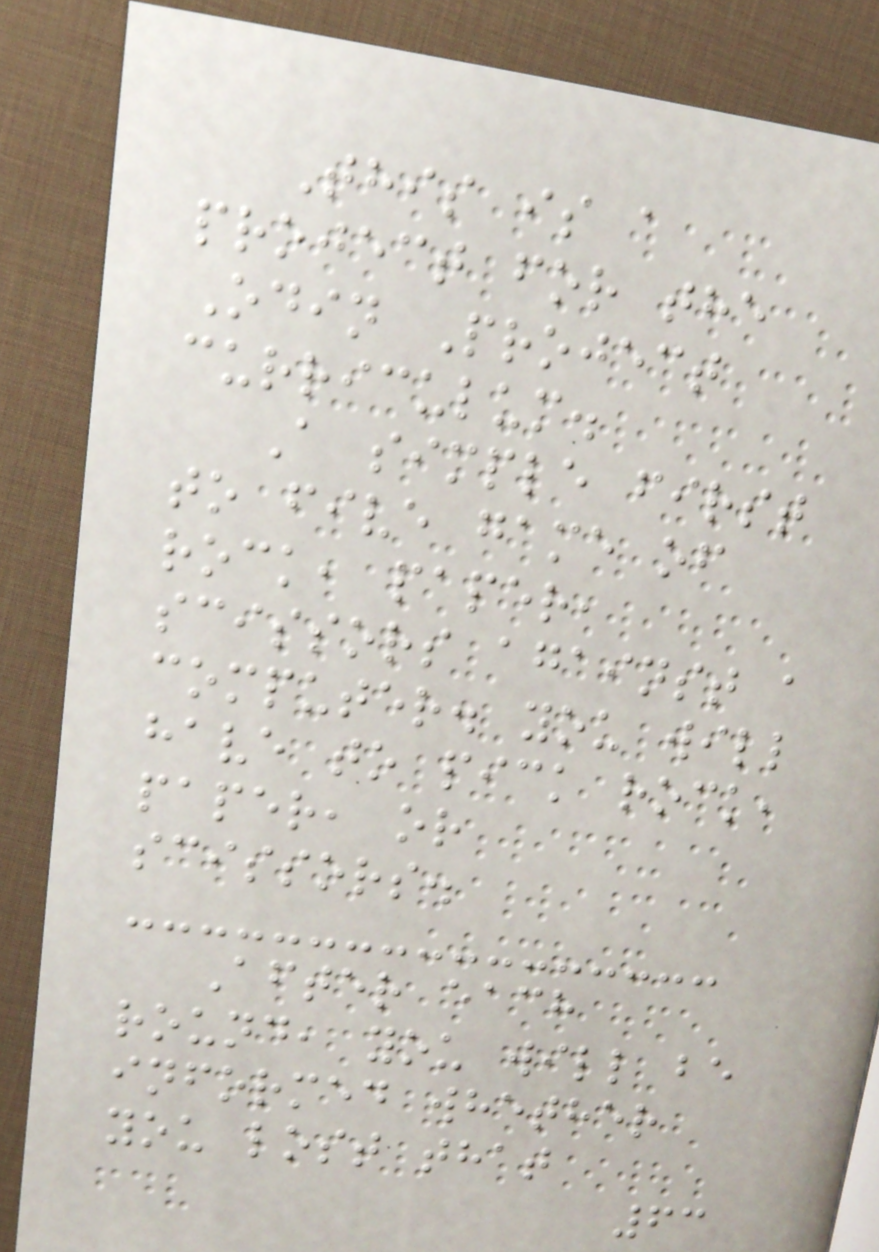This is a
project for the
Odin Project
curriculum.
A simple first
to five game of
rock, paper,
scissors against a
computer. you will
have to pick rock,
paper, or
scissors.
After each
round, you will be
informed whether
you lost that
63
